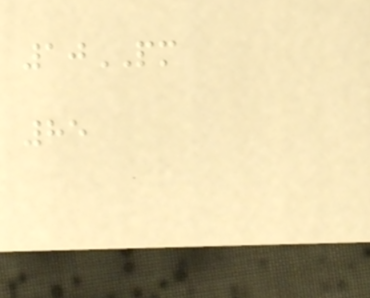10PM
85
